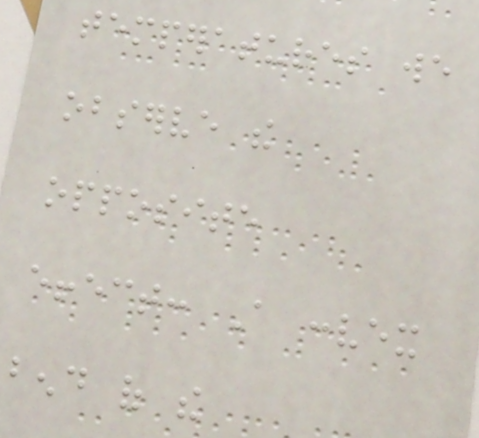temperatures we
observe the
opposite
effect: A convex
bend of the
